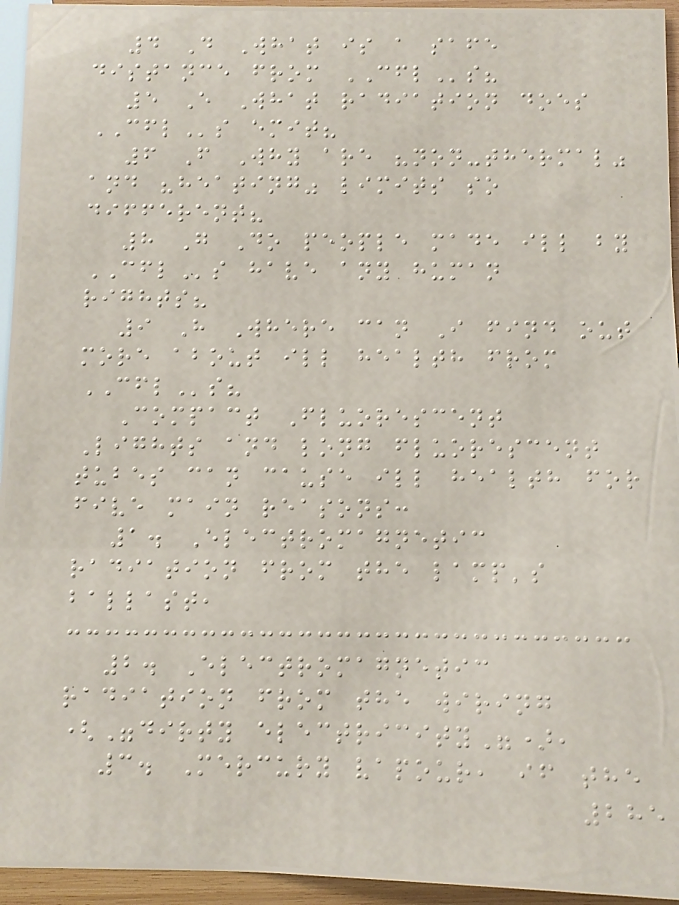4 D What is a safe
distance from CFLs?
5 E What radiation does
CFLs emit?
6 F Why are "non-thermal"
and "heating" limits so
different?
8 G Do people made ill by
CFLs have any human
rights?
9 H Where can I find out
more about ill health from
CFLs?
Compact Fluorescent
Lights and long fluorescent
tubes can cause ill health for
five main reasons:
1. Electromagnetic
radiation from the lamp's
ballast,
2. Electromagnetic
radiation from the wiring
("dirty electricity"),
3. Mercury vapour, if the
285
